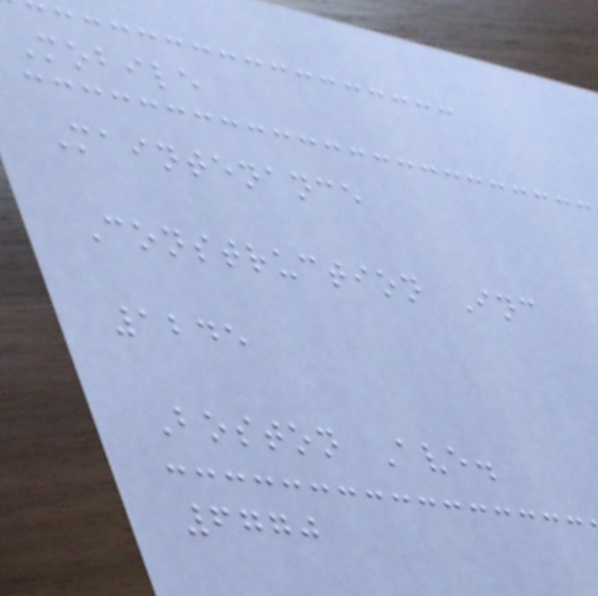Mobile
Maintenance
Construction Inc
1245
Boston Ave.
6770
